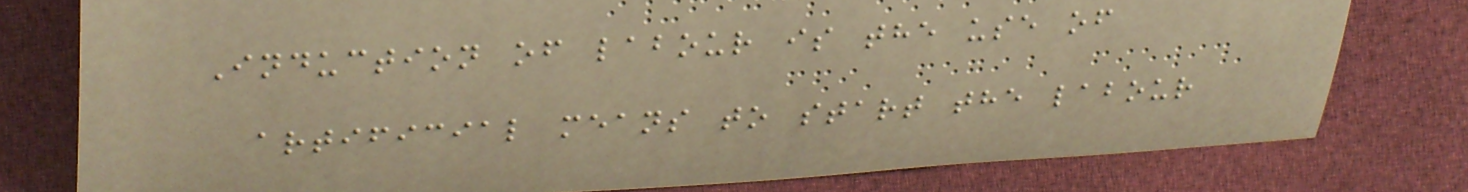Induction of labour is the use of
artificial means to start the labour
